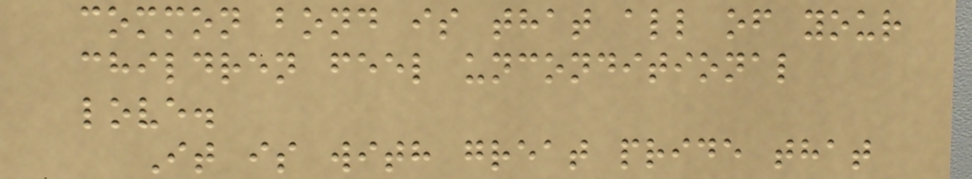common bond is that all of your
children feel unconditional
love.
It is with great pride that
